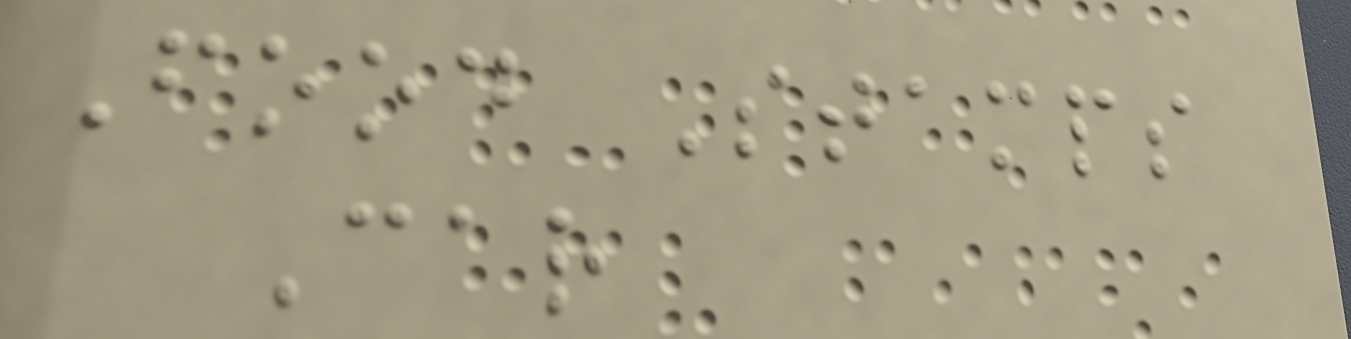Food Stamps
Car
